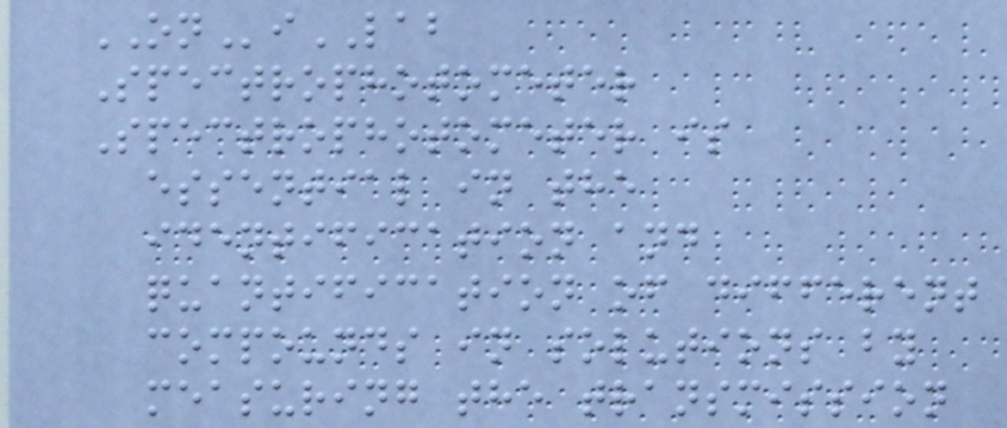ONiLAB
Spectrophotometer
Spectrophotometer is
essential in the
identification and
quantification of different
compounds in solutions by
measuring the transmission
